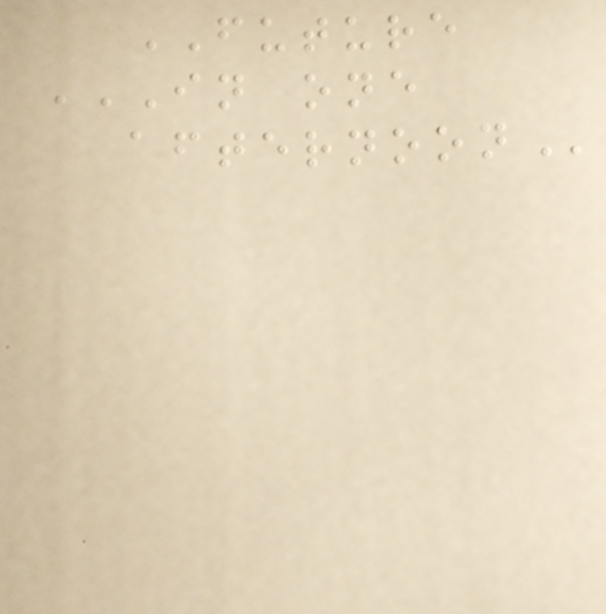FUTURE
IN ONE
AFTERNOON
